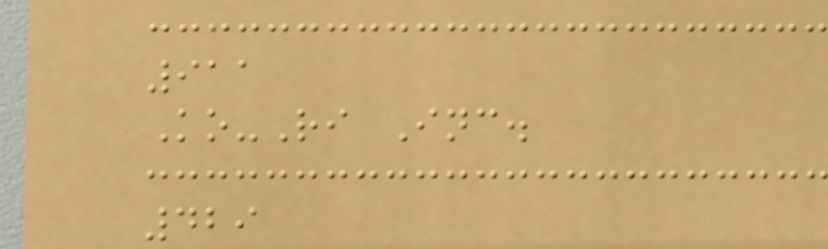911
Ko-Ri Inc.
429
